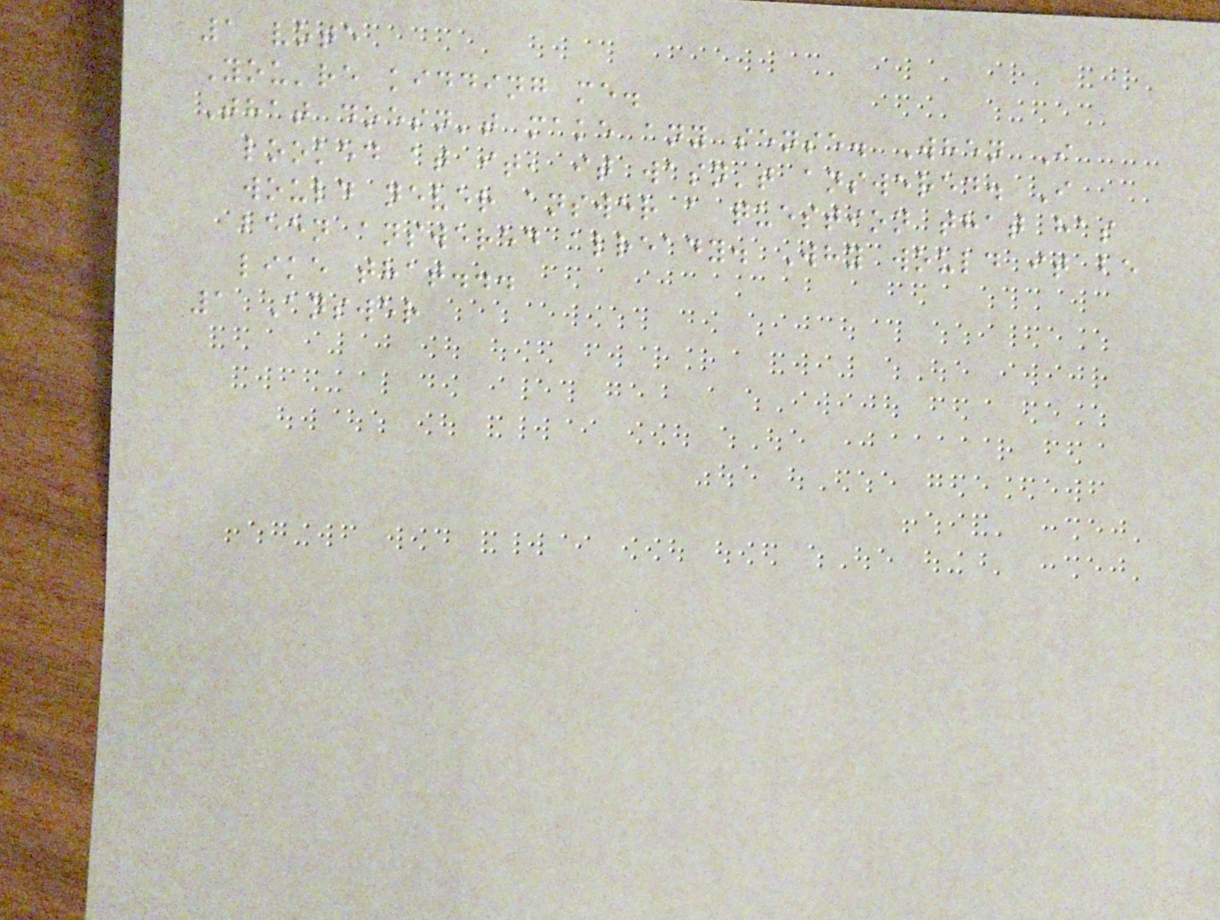1 vote
You're kidding me.
That doesn't make any sense. When I
looked at it, it wasn't answered. I
would never answer a question that has
been answered already. Why would it be
like that...
1 Answer
